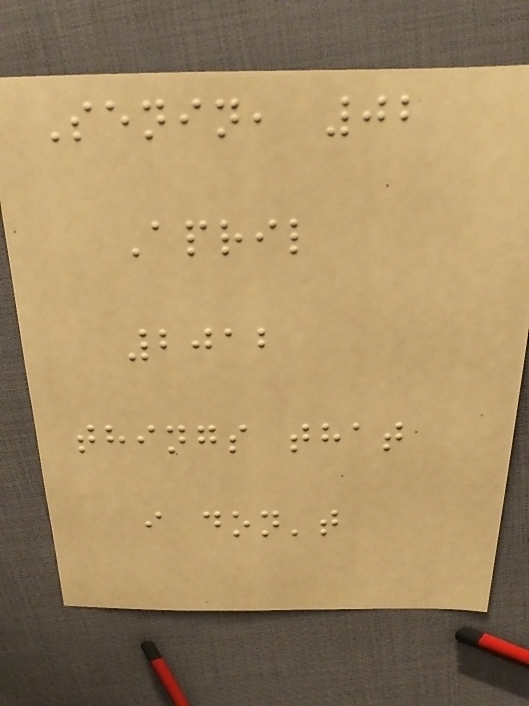Senin, 02
April
2012
things that
i don't
